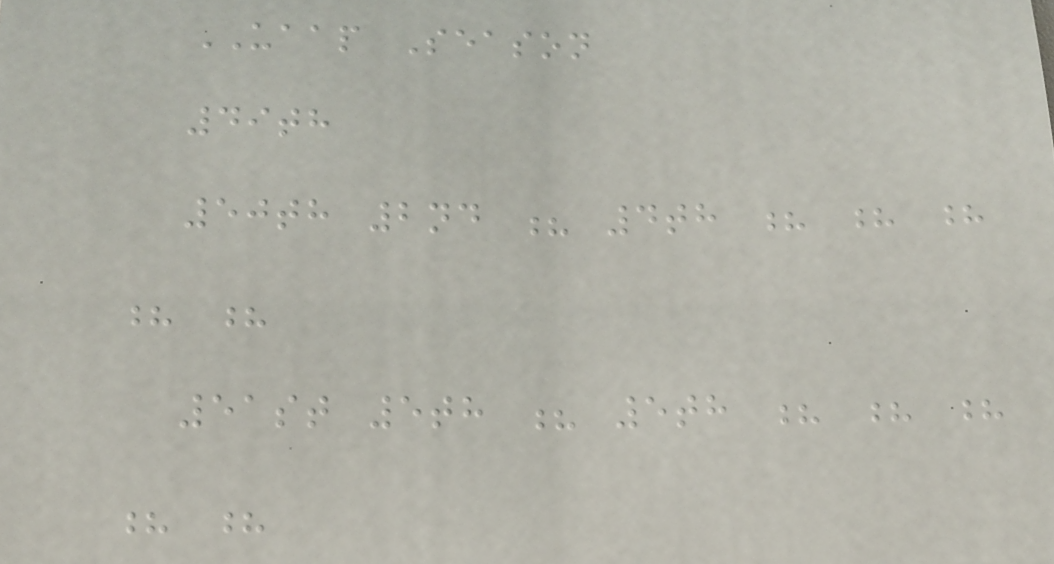UAAP Season
49th
50th 2nd ? 4th ? ? ?
? ?
51st 5th ? 5th ? ? ?
? ?
